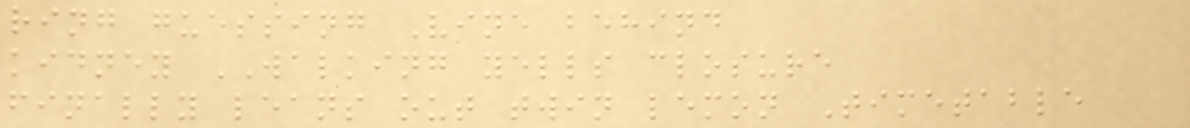ring guessing Vine behind
kidney WALKING yells closure
finally leans out twin lemon Timetable
